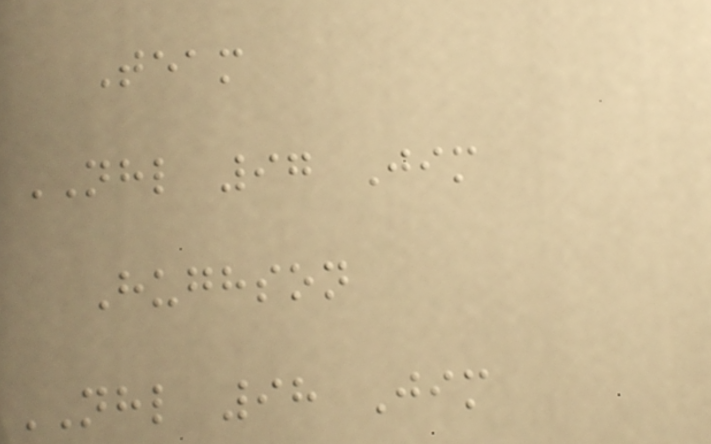Team
NHL 97 Jim
Hughson
NHL 98 Jim
